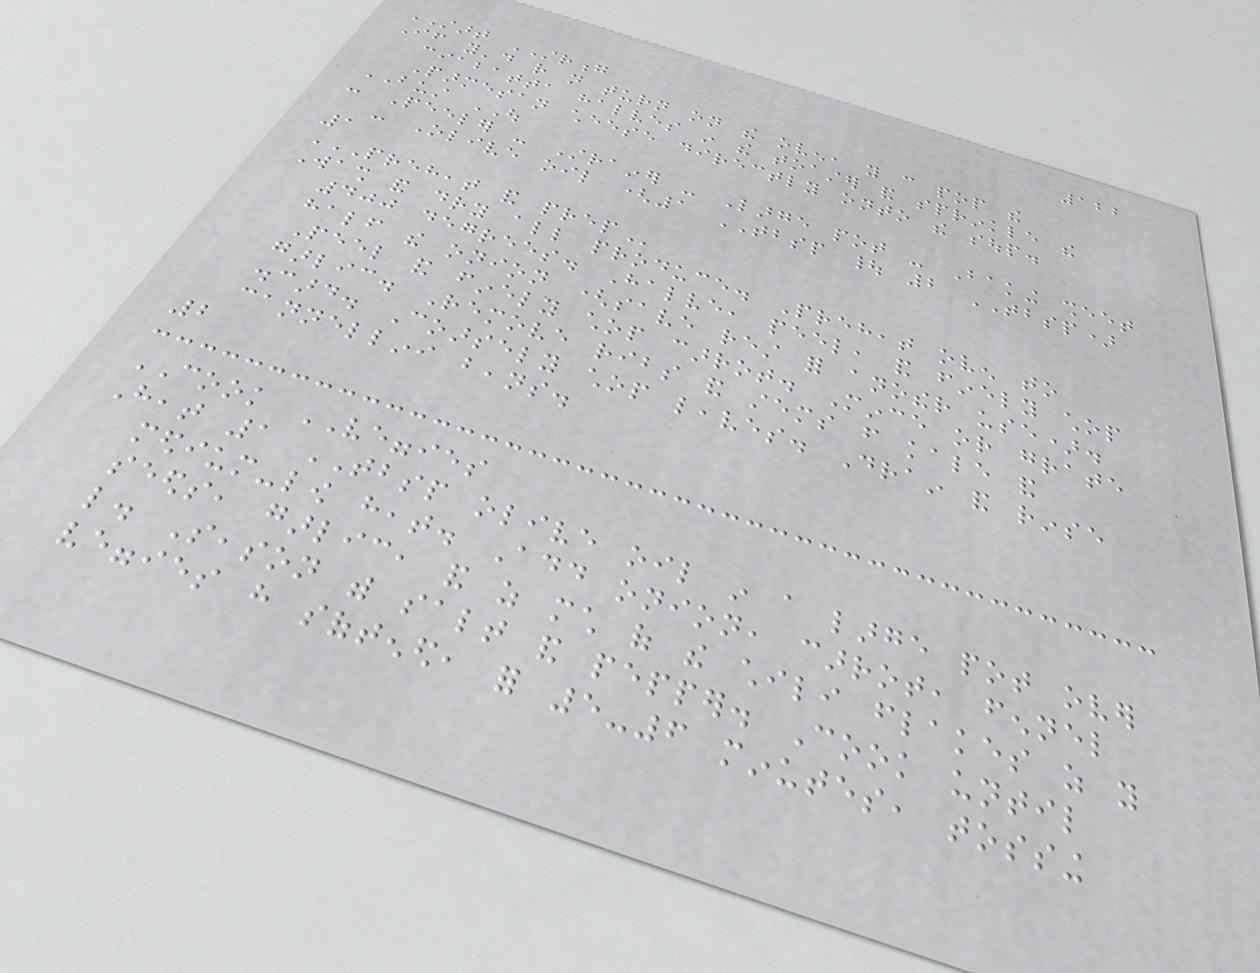122
START STRONG
If you'd rather not turn on the oven, you can pop the
ciabatta halves in the toaster and sprinkle the
Parmesan cheese directly onto the soup.
BUST OUT
- Peeler - Strainer - Large pot - Baking sheet
- Olive oil (1 TBSP | 2 TBSP)
1
PREHEAT AND PREP
Wash and dry all produce. Preheat oven to
400 degrees. Halve, peel, and finely chop
half the onion (save rest for another use).
Peel and finely chop carrot. Mince or grate
garlic. Remove ribs and stems from kale and
discard. Coarsely chop leaves. Drain and rinse
cannellini beans.
2
COOK VEGGIES
Heat 1 TBSP olive oil in a large pot over
medium-low heat. Add onion, carrot, fennel
seeds, garlic, and as much of the chili flakes as you
like. Season with salt and pepper. Cook until
veggies have softened, for 5-6 minutes, tossing
